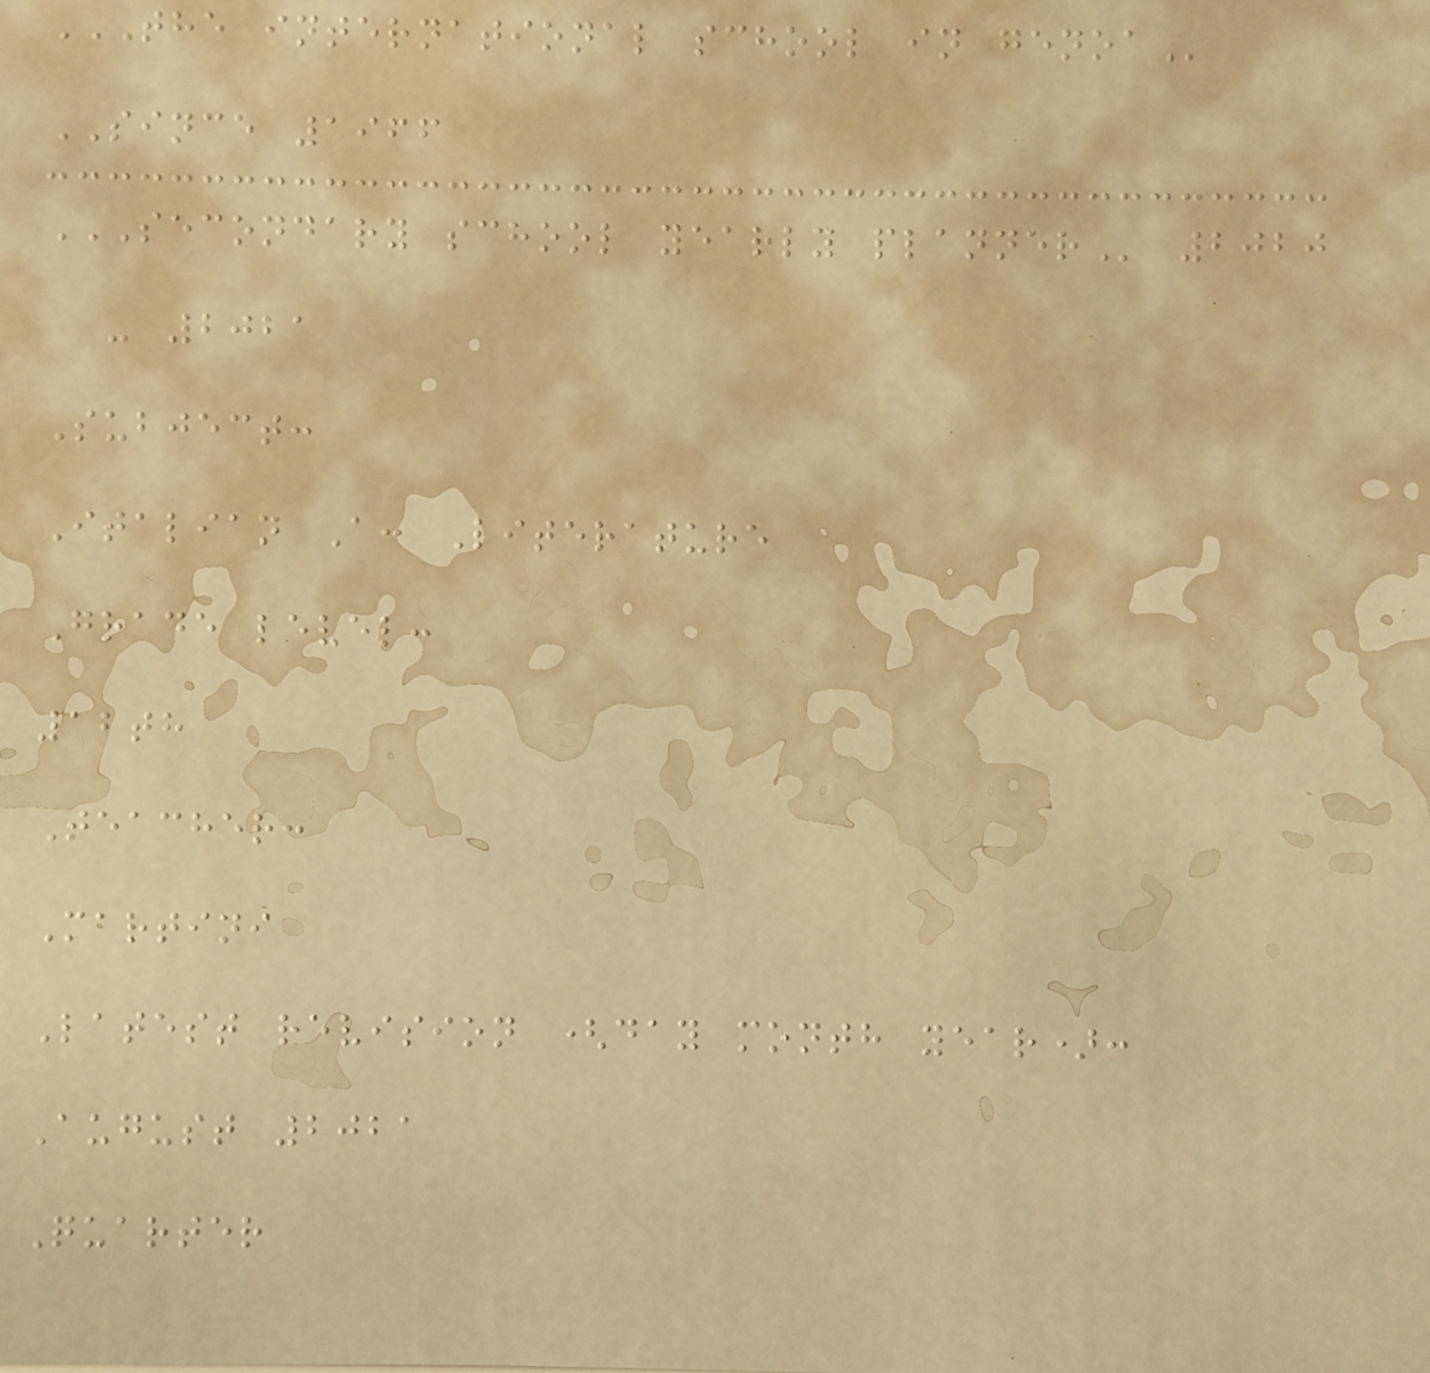THE INTERNATIONAL SCHOOL IN GENOA
SINCE 1966
SECONDARY SCHOOL YEARLY PLANNER 2020
- 2021
Subject:
Italian A: Literature
Grade level:
12th
Teacher:
Martini
Latest revision (day month year):
August 2021
Quarter
